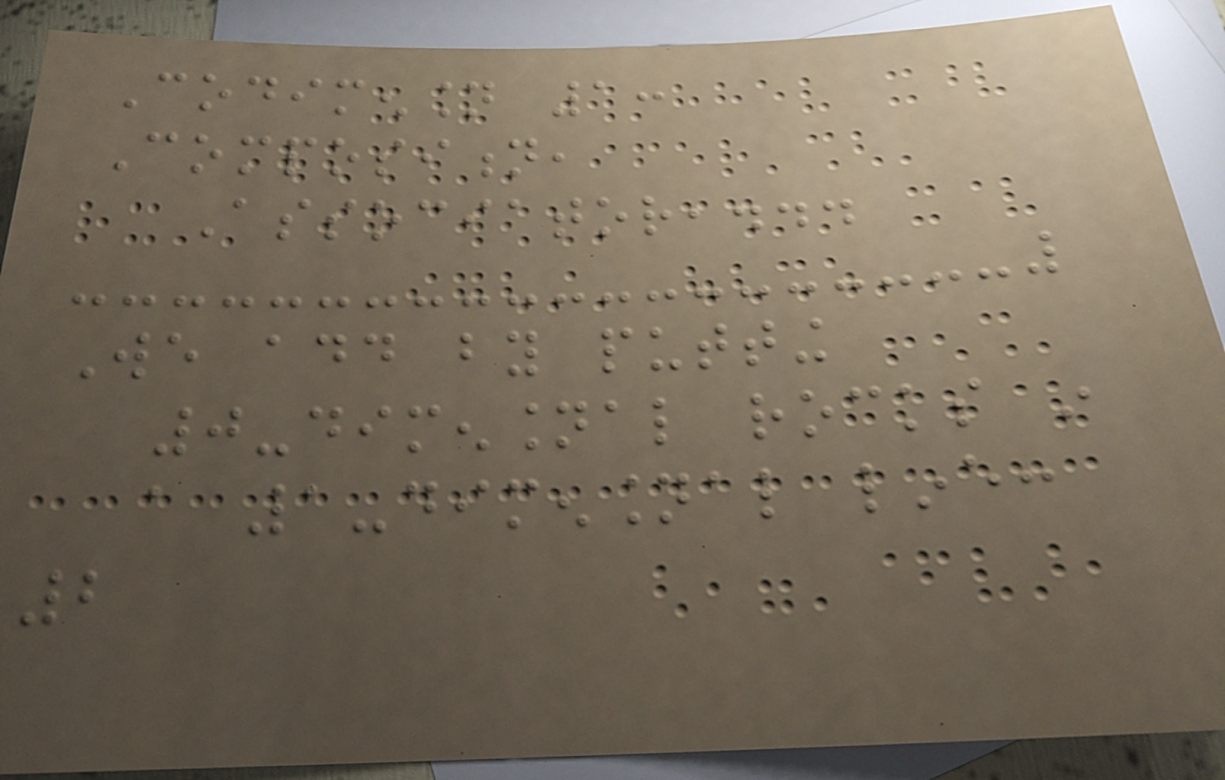Codimension 1:
Composition,
Associator,...
We add by putting
0-dimensional rocks in
a 1-dimensional line:
2
